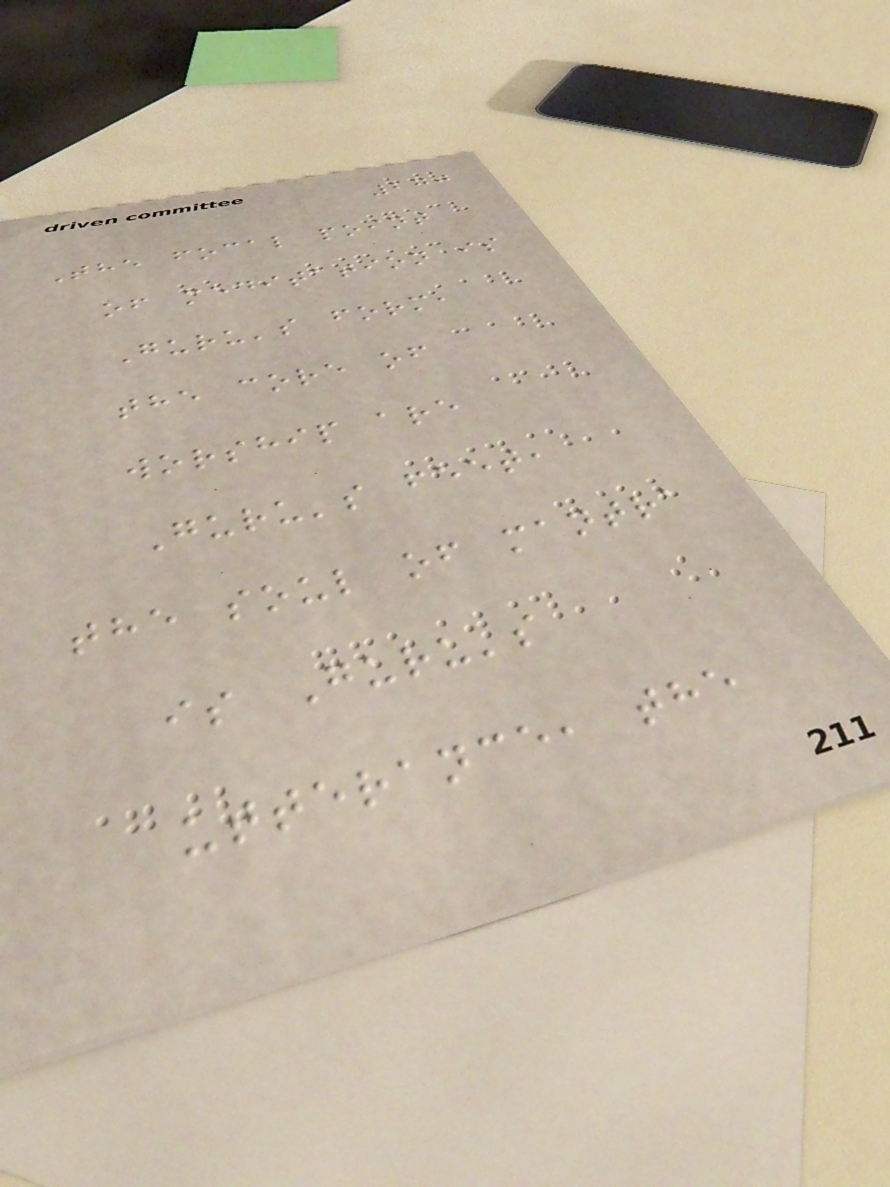270
The focal point
of meditation is
Guru's form,
the core of
worship are
Guru's feet,
the soul of mantra
is Guru's
utterance, the
